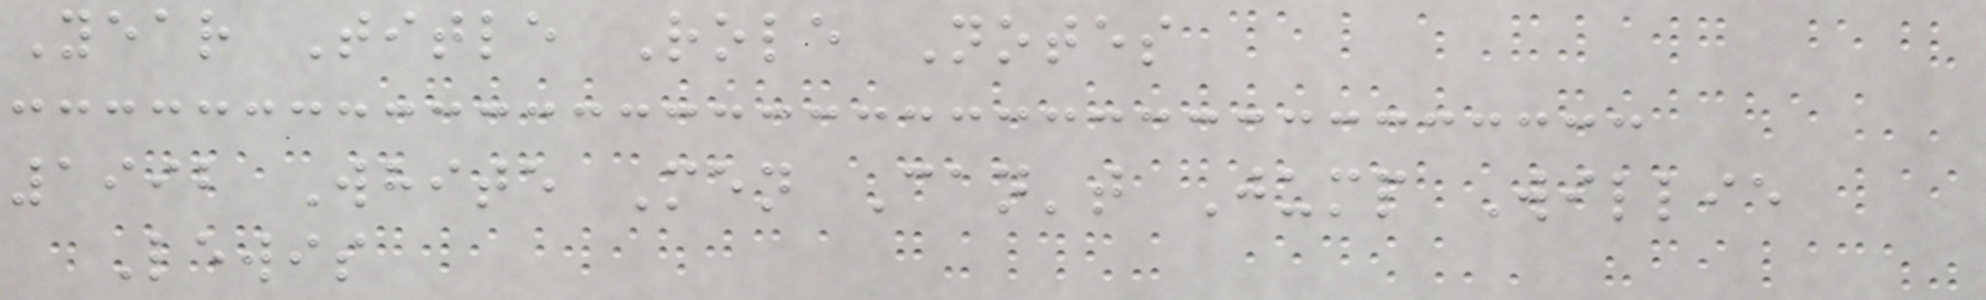Year Title Role Notes
1992 White Men Can't Jump Willie
Lewis
